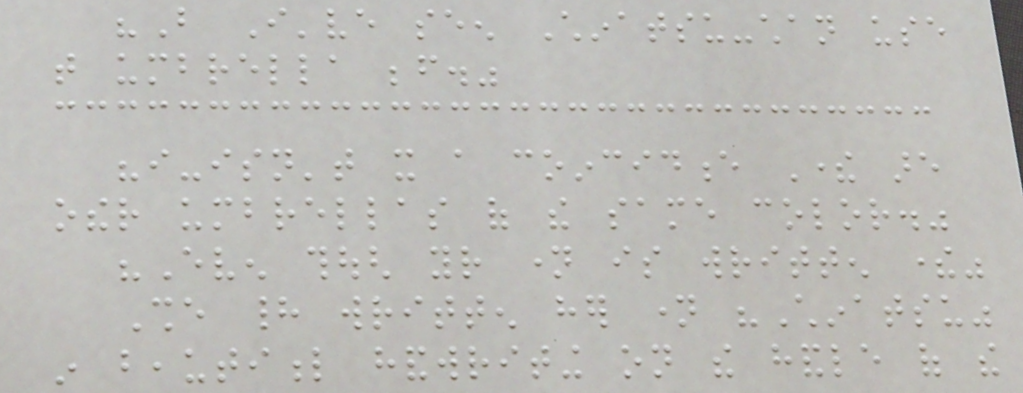"But I've seen Chinatsu-chan use
that umbrella before."
"i-isn't it a coincidence There are
other umbrellas of the same color."
"Even though your name is written there"
She had written her name "Chinatsu"
in beautiful handwriting on the handle of the
